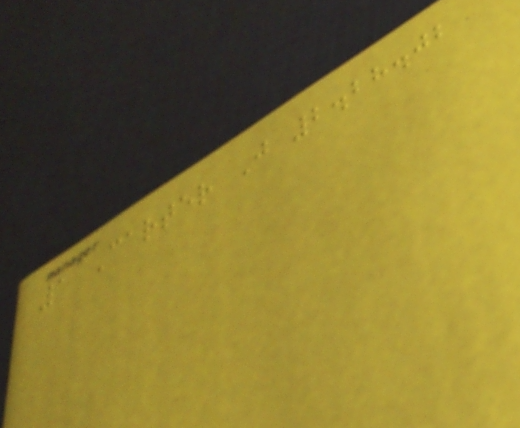1 Carter J 2.28.02
